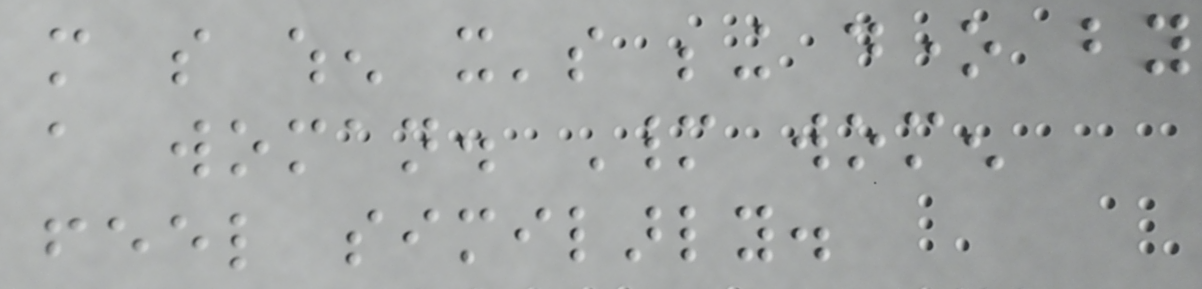more so when it's being done by
a woman. Many women
feel similarly.
